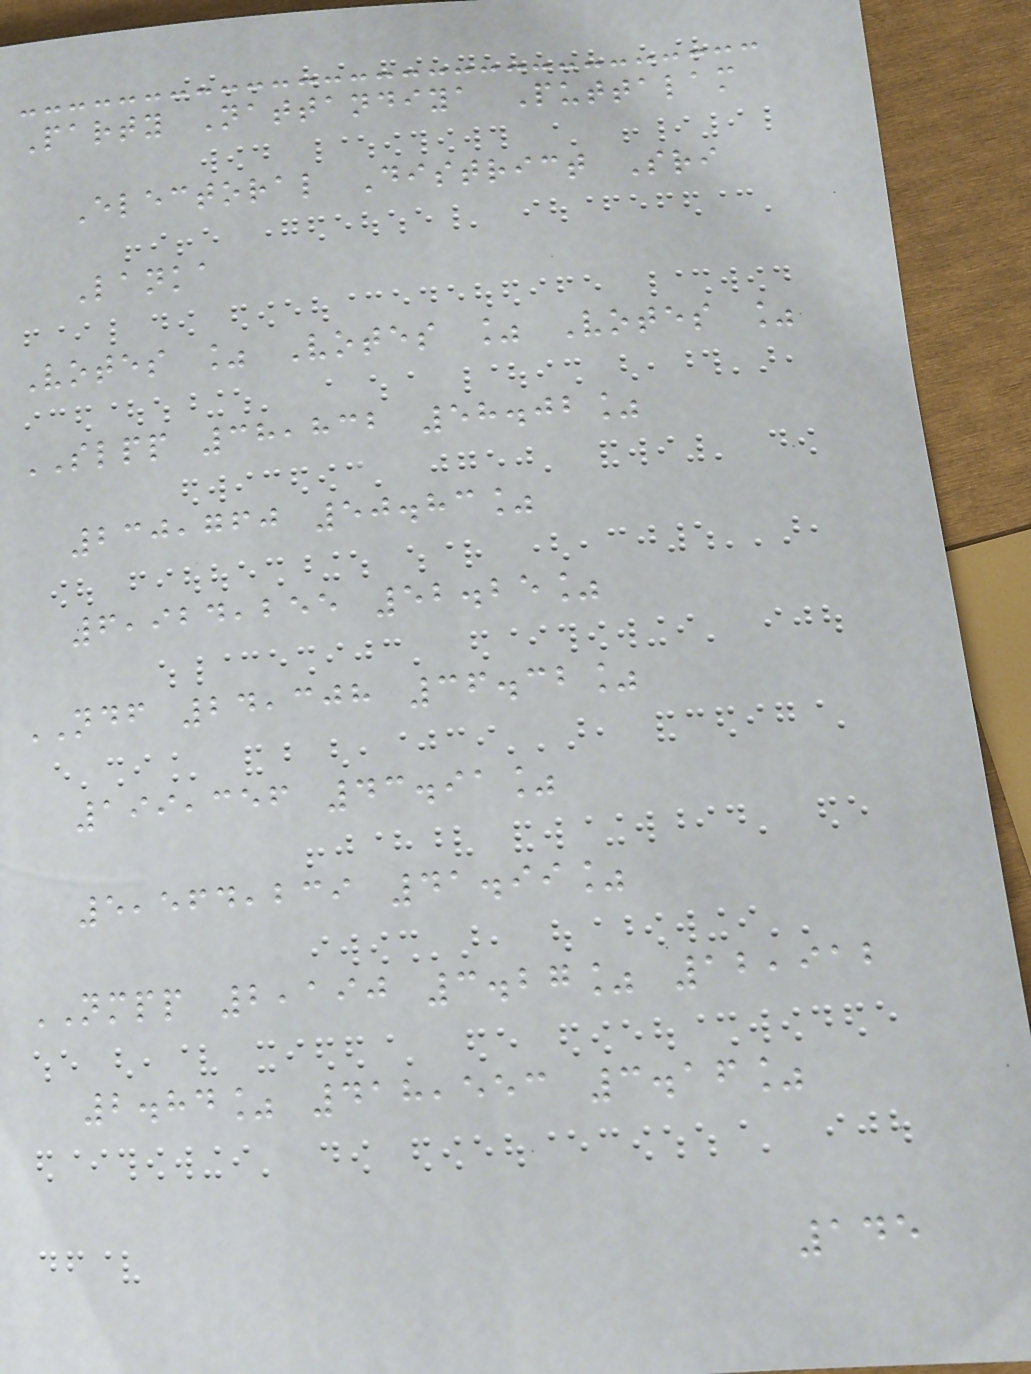Party Nattandiya Puttalam
Electoral District Sri
Lanka
Votes % Votes % Votes %
SLPP 38,832 58.02%
230,760 50.83%
6,924,255 52.25%
NDF 24,308 36.32%
199,356 43.91%
5,564,239 41.99%
NMPP 2,190 3.27% 12,912
2.84% 418,553 3.16%
145
